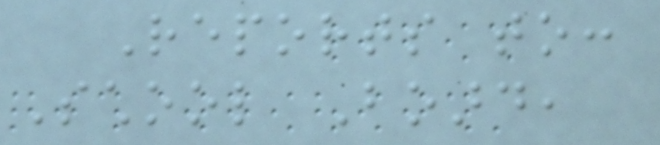Reports to:
School Board,
